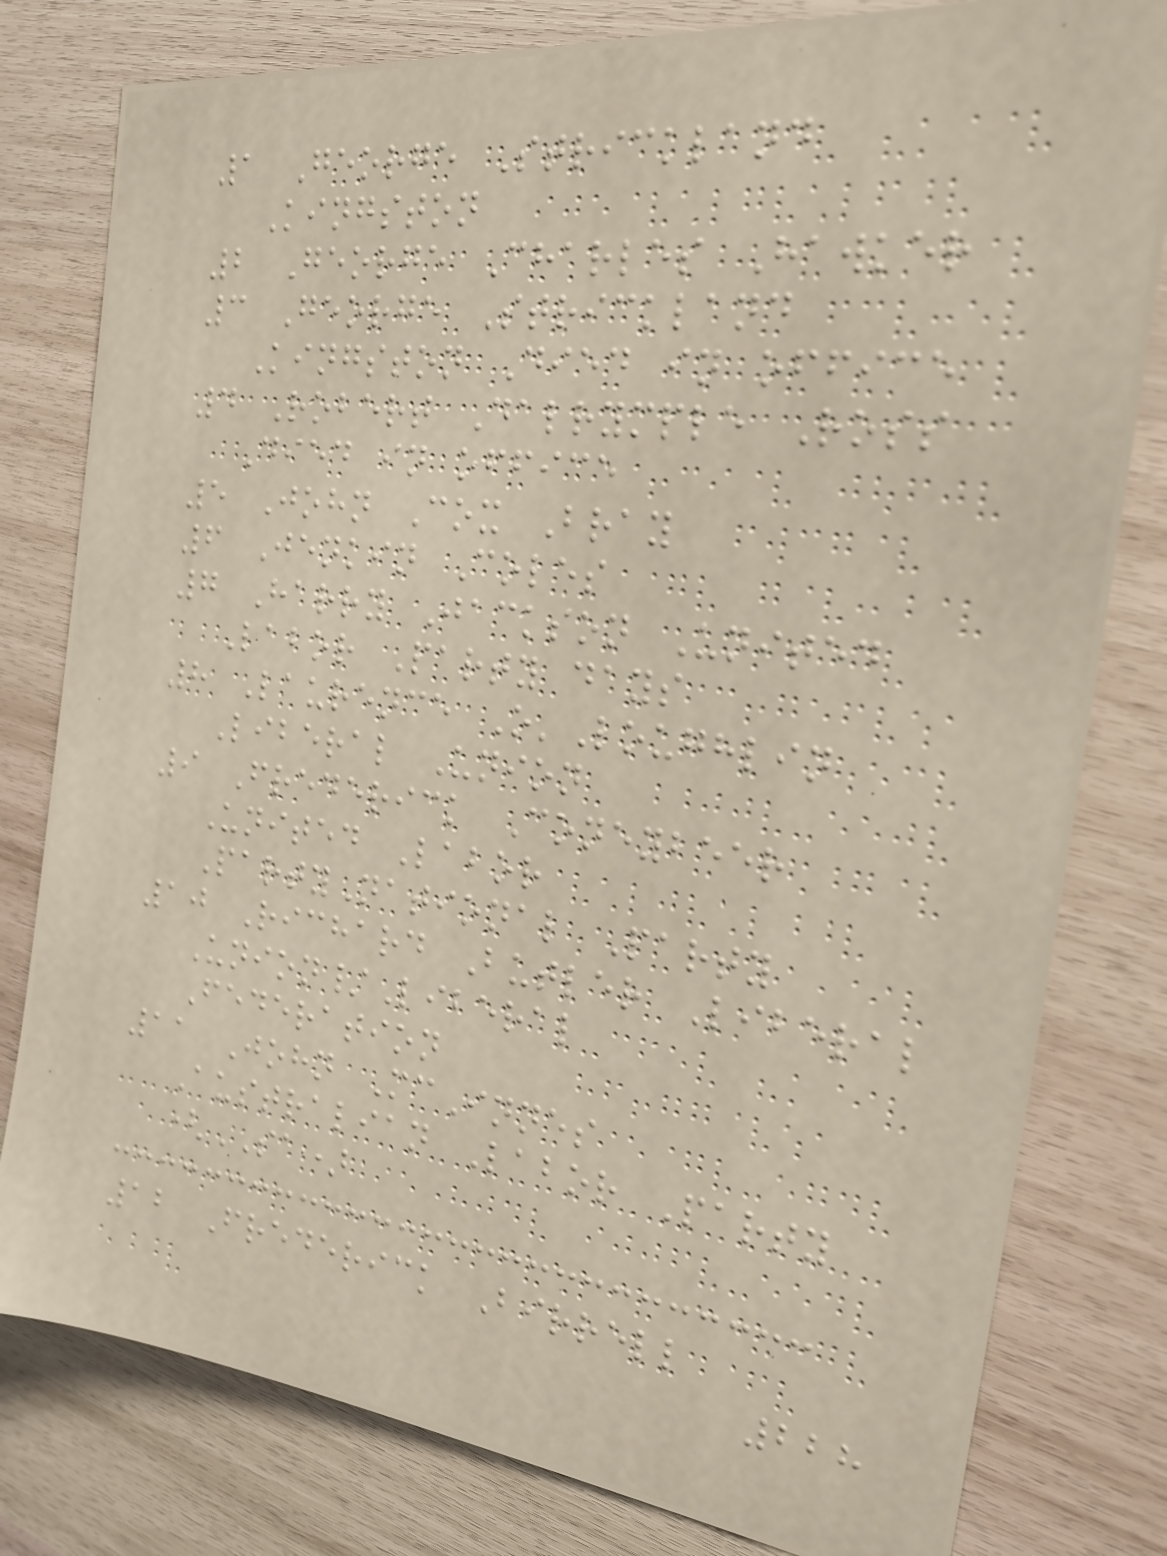1 George Strickland
Kingston
2 George Charles Hawker
3 George Strickland
Kingston Died in office
4 Robert Dalrymple Ross
Died in office
5 John Cox Bray
6 Jenkin Coles
7 Harry Jackson United
Labor Party days
8 Laurence O'Loughlin
Liberal Union
9 Frederick Coneybeer
United Labor
PartyNational Party
10 Richard Butler Liberal
Union/Liberal
Federation
11 John McInnes
Australian Labor Party
(SA)
12 Frederick Birrell
228
